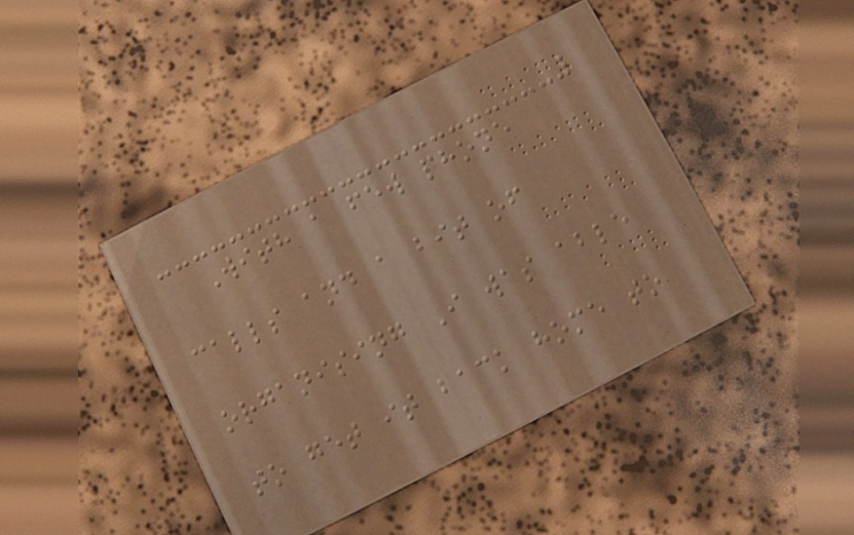With a few phone
calls and a bit of
organising I was able
to get it back home to
